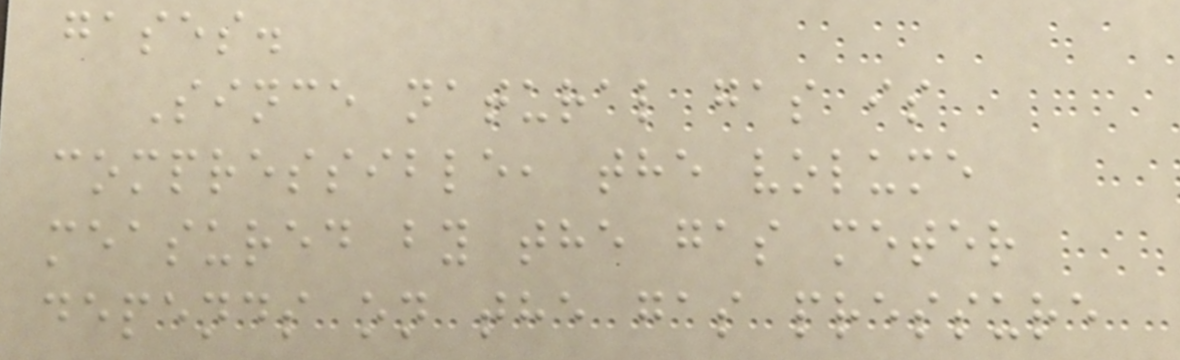gases.
Since natural gas is
compressible, the volume
measured by the gas meter
depends on the gas pressure
